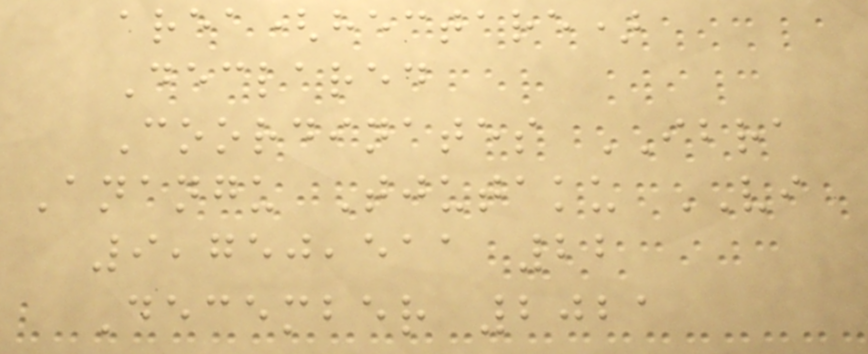area(hectare)
Declared
Coordinates IBRA
Anangu Tjutaku VI
9,750,511 22
December 2021
